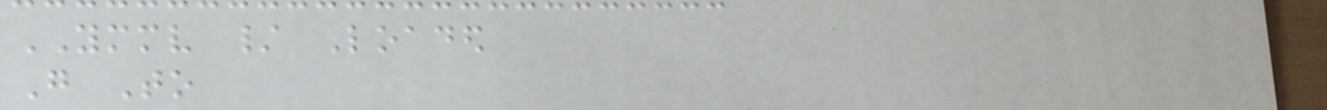YMMV / Loaded
Go To
